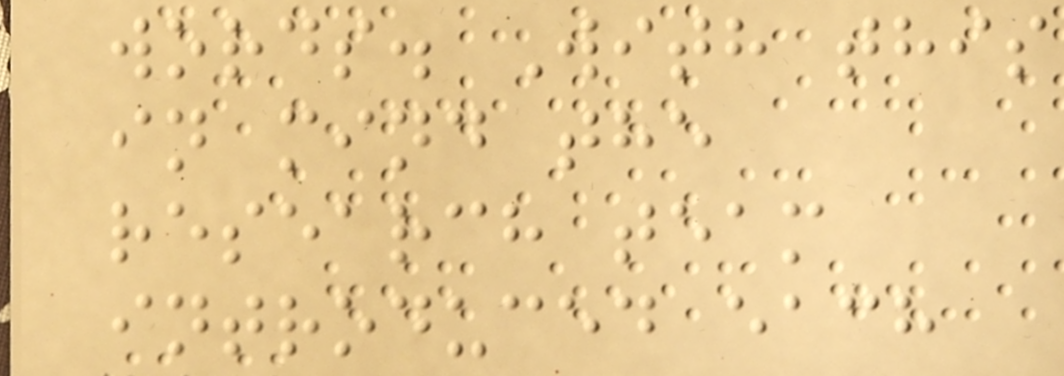words. With this
in mind the
research team
introduced each
